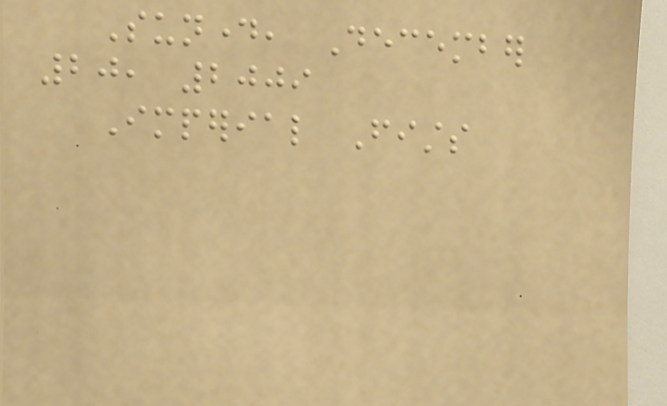Sunday, December
20, 2009
Imperial Fists
